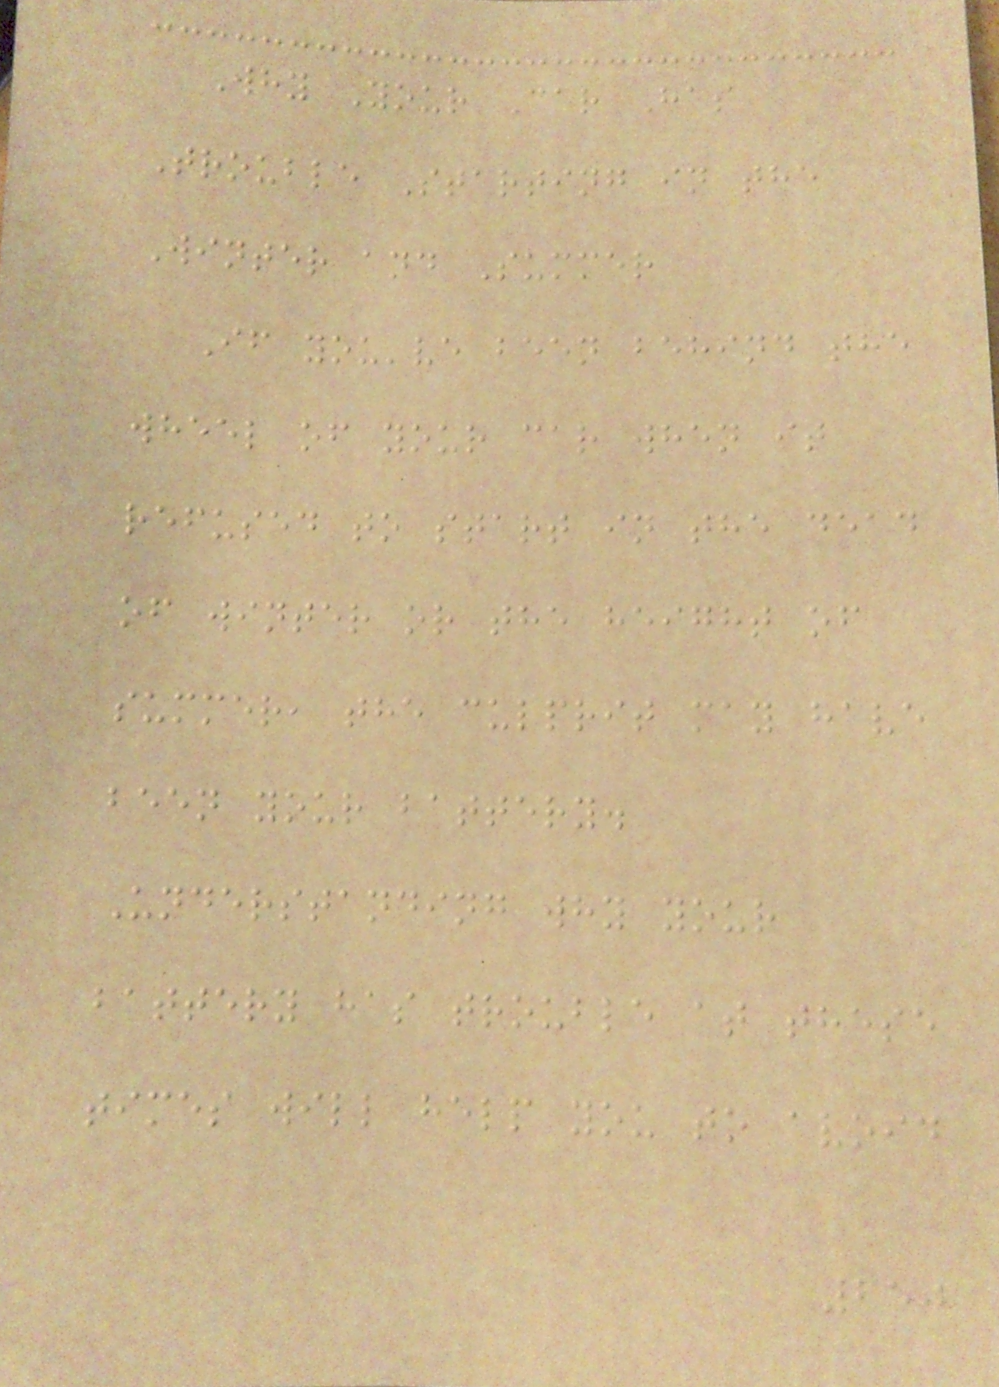Why Your Car Has
Trouble Starting in the
Winter and Summer
If you've been behind the
wheel of your car when it
refused to start in the dead
of winter or the height of
summer, the culprit may have
been your battery.
Understanding why your
battery has trouble at these
times will help you to avoid
250
